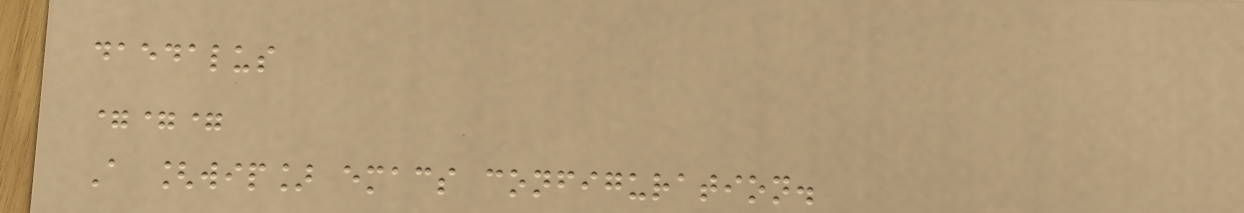daedalus
===
A [wip] emacs configuration.
